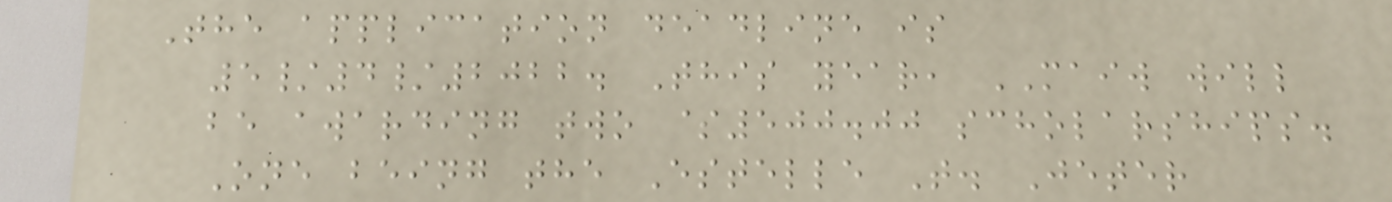The application deadline is
5/4/2022. This year, MAIW will
be awarding two $500.00 scholarships.
One being the Estelle T. Jeter
